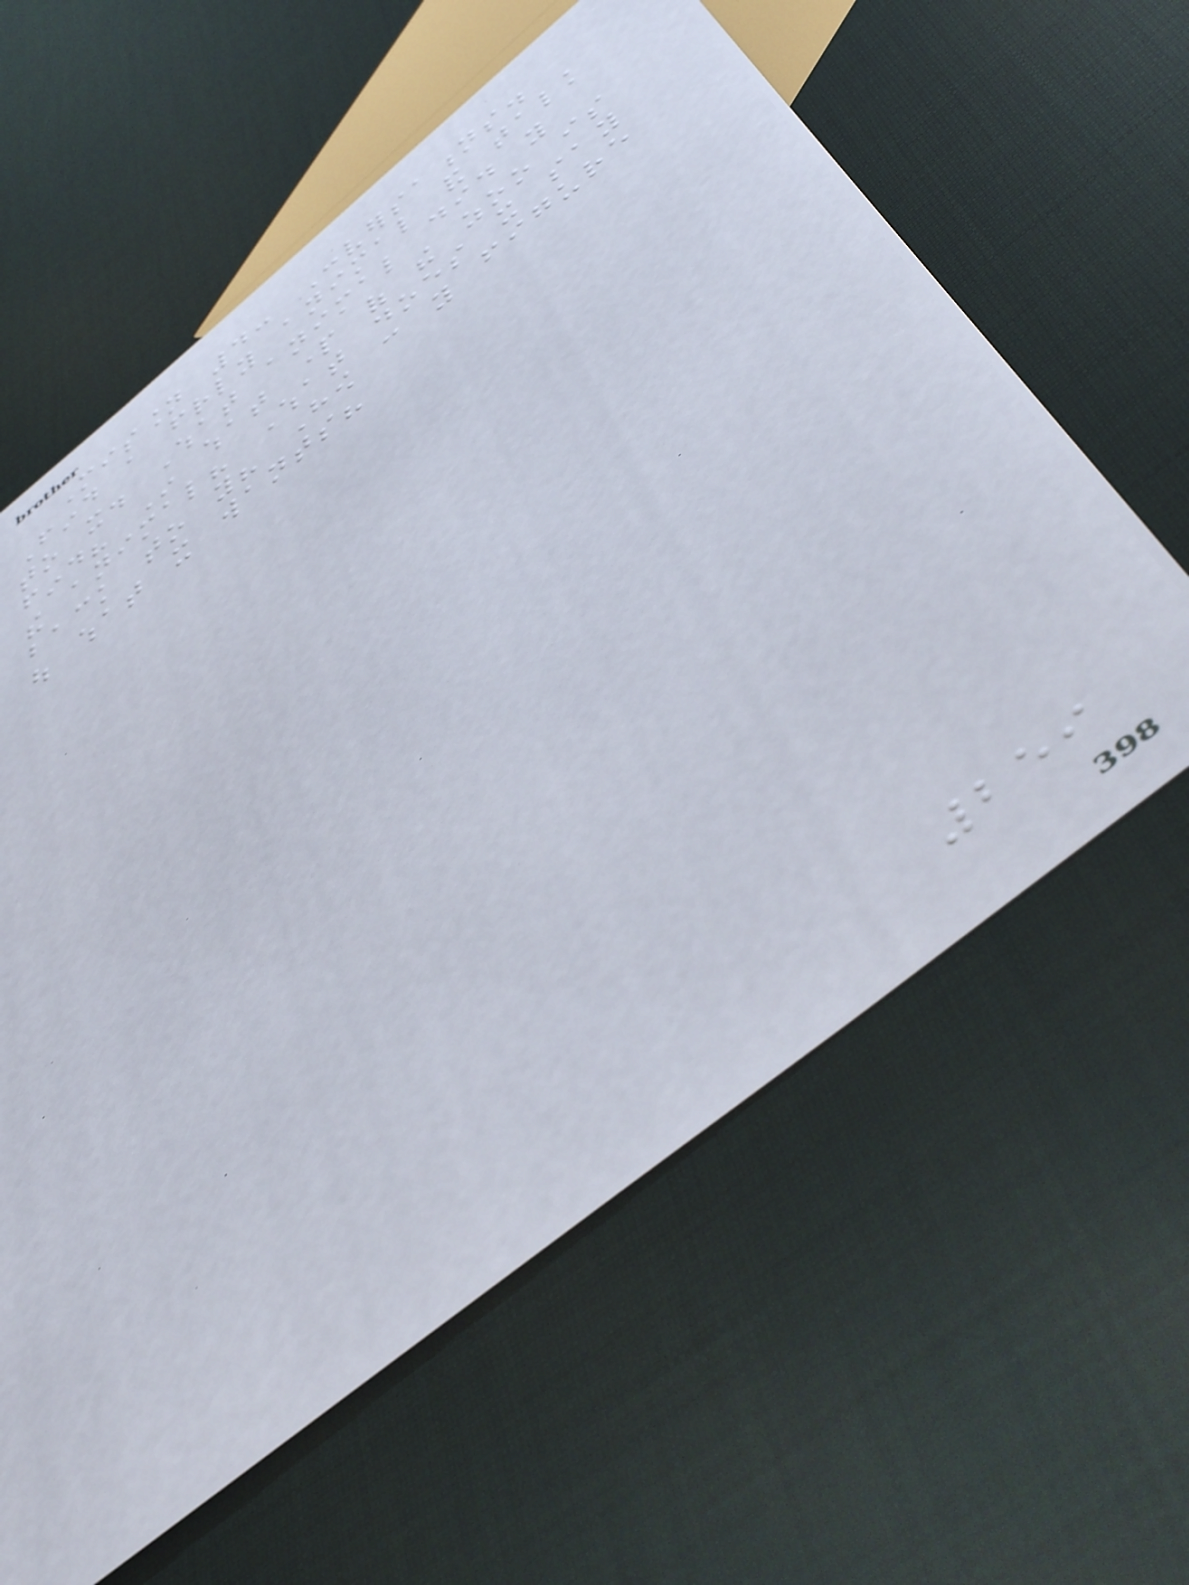Mission 4: Conversations.
Find a friendly animal and talk
to it. What animal did you
find? In what part of the zoo is
the animal? What does it say
back to you? How can you figure
out what it wants?
259
